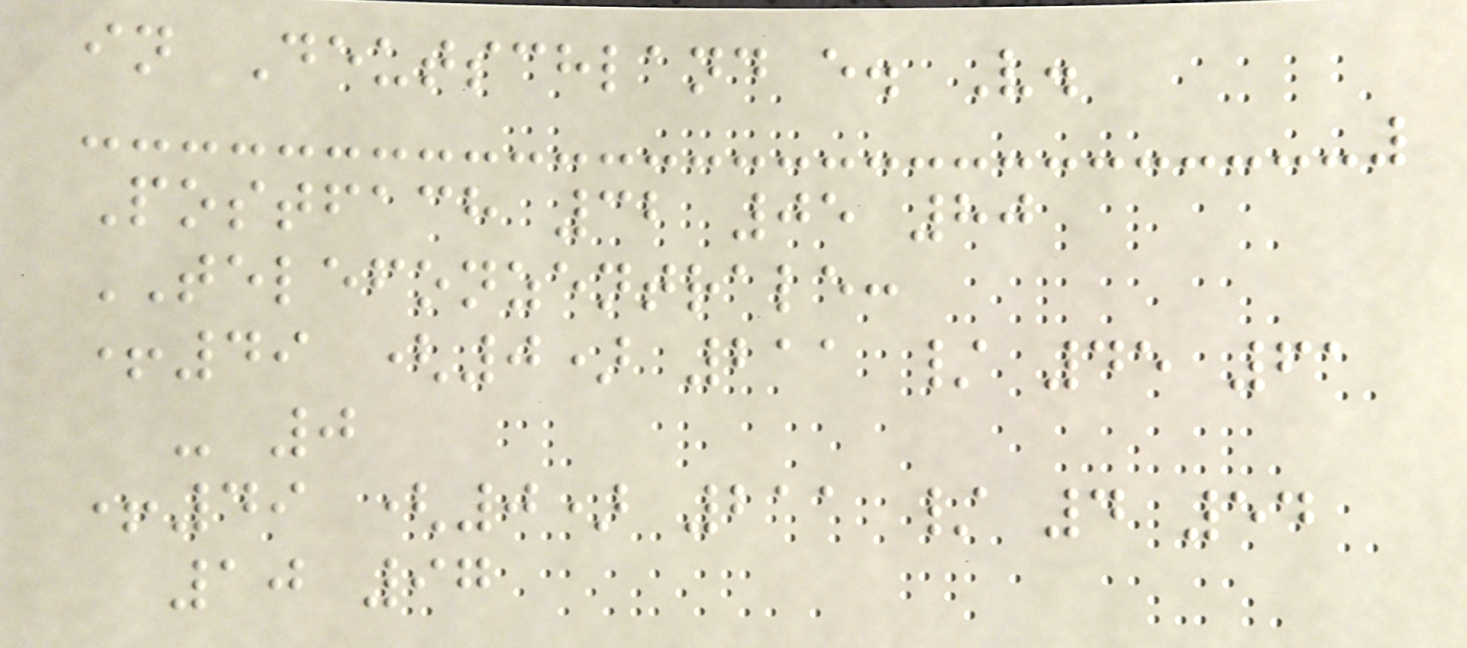in Deutschland e. V.
Postfach 32 05 80
TELEFONZENTRALE:
+49 (0) 211 / 45 61
- 0
+49 (0) 211 / 4 54
10 97
